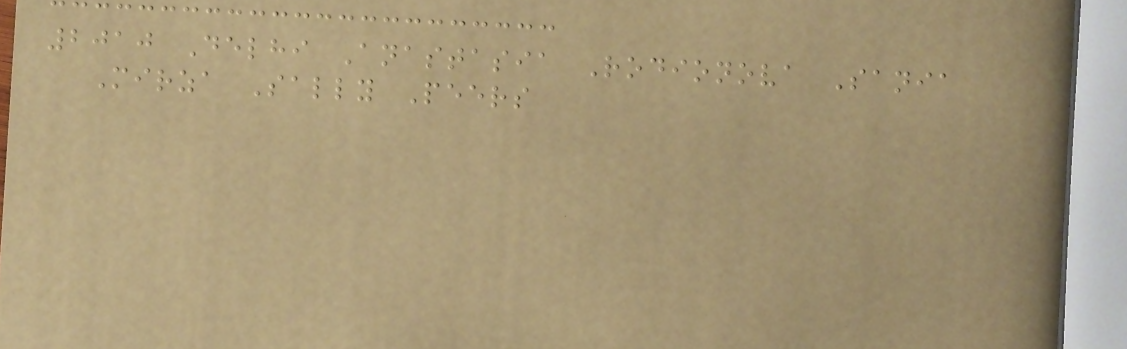2010 Delhi Anastasia Rodionova Sania
Mirza Sally Peers
